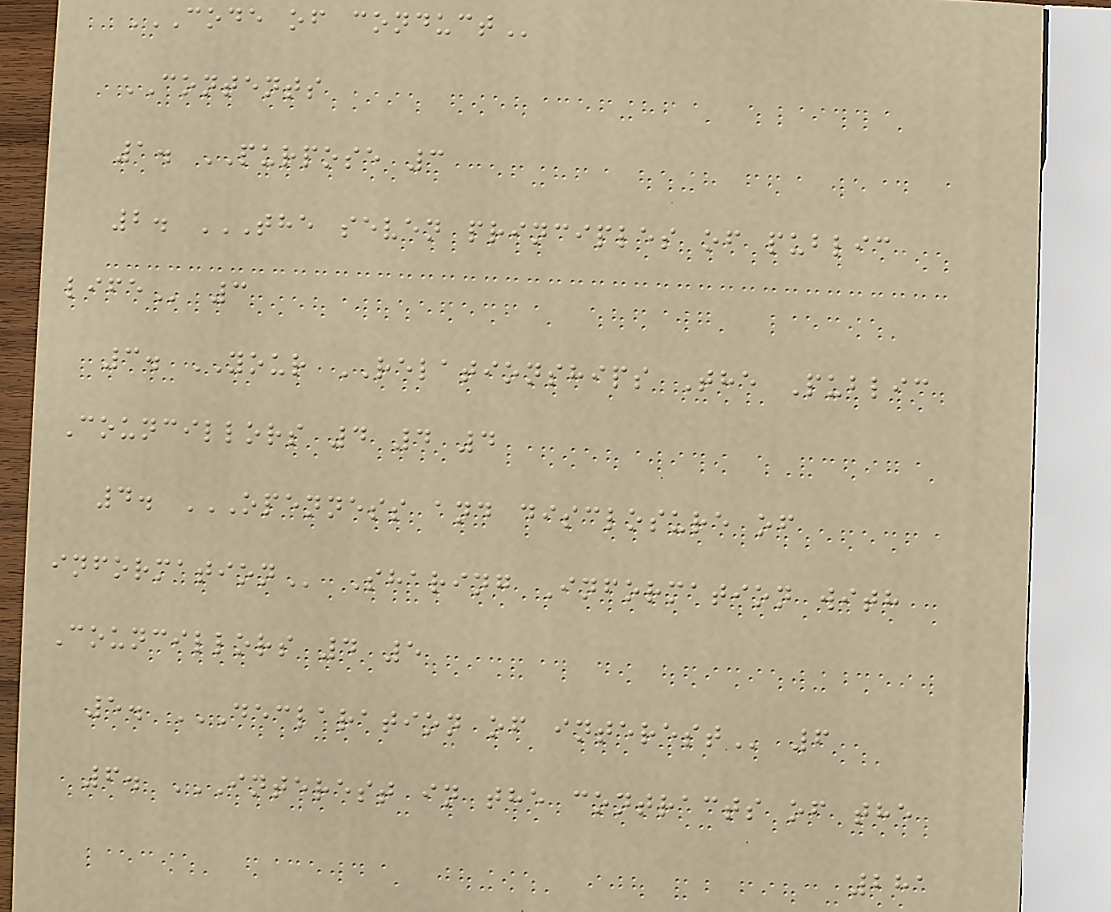CODE OF CONDUCT
CONTENTS
1. PURPOSE 3
2. THE SEVEN PRINCIPLES OF PUBLIC
LIFE 3
3. YOUR RELATIONSHIPS The Public
Councillors 4 4 4
4. OPENNESS AND DISCLOSURE OF
INFORMATION Sharing Information with
Councillors 4 5
5. DECLARATION OF INTEREST 6
6. INTEREST IN THE CONTRACTS OF THE
281
